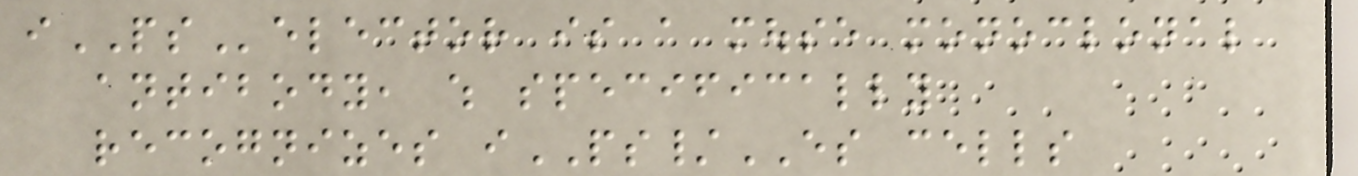iPSelector is a mouse monoclonal
antibody, which specifically
recognizes iPS/ES cells
